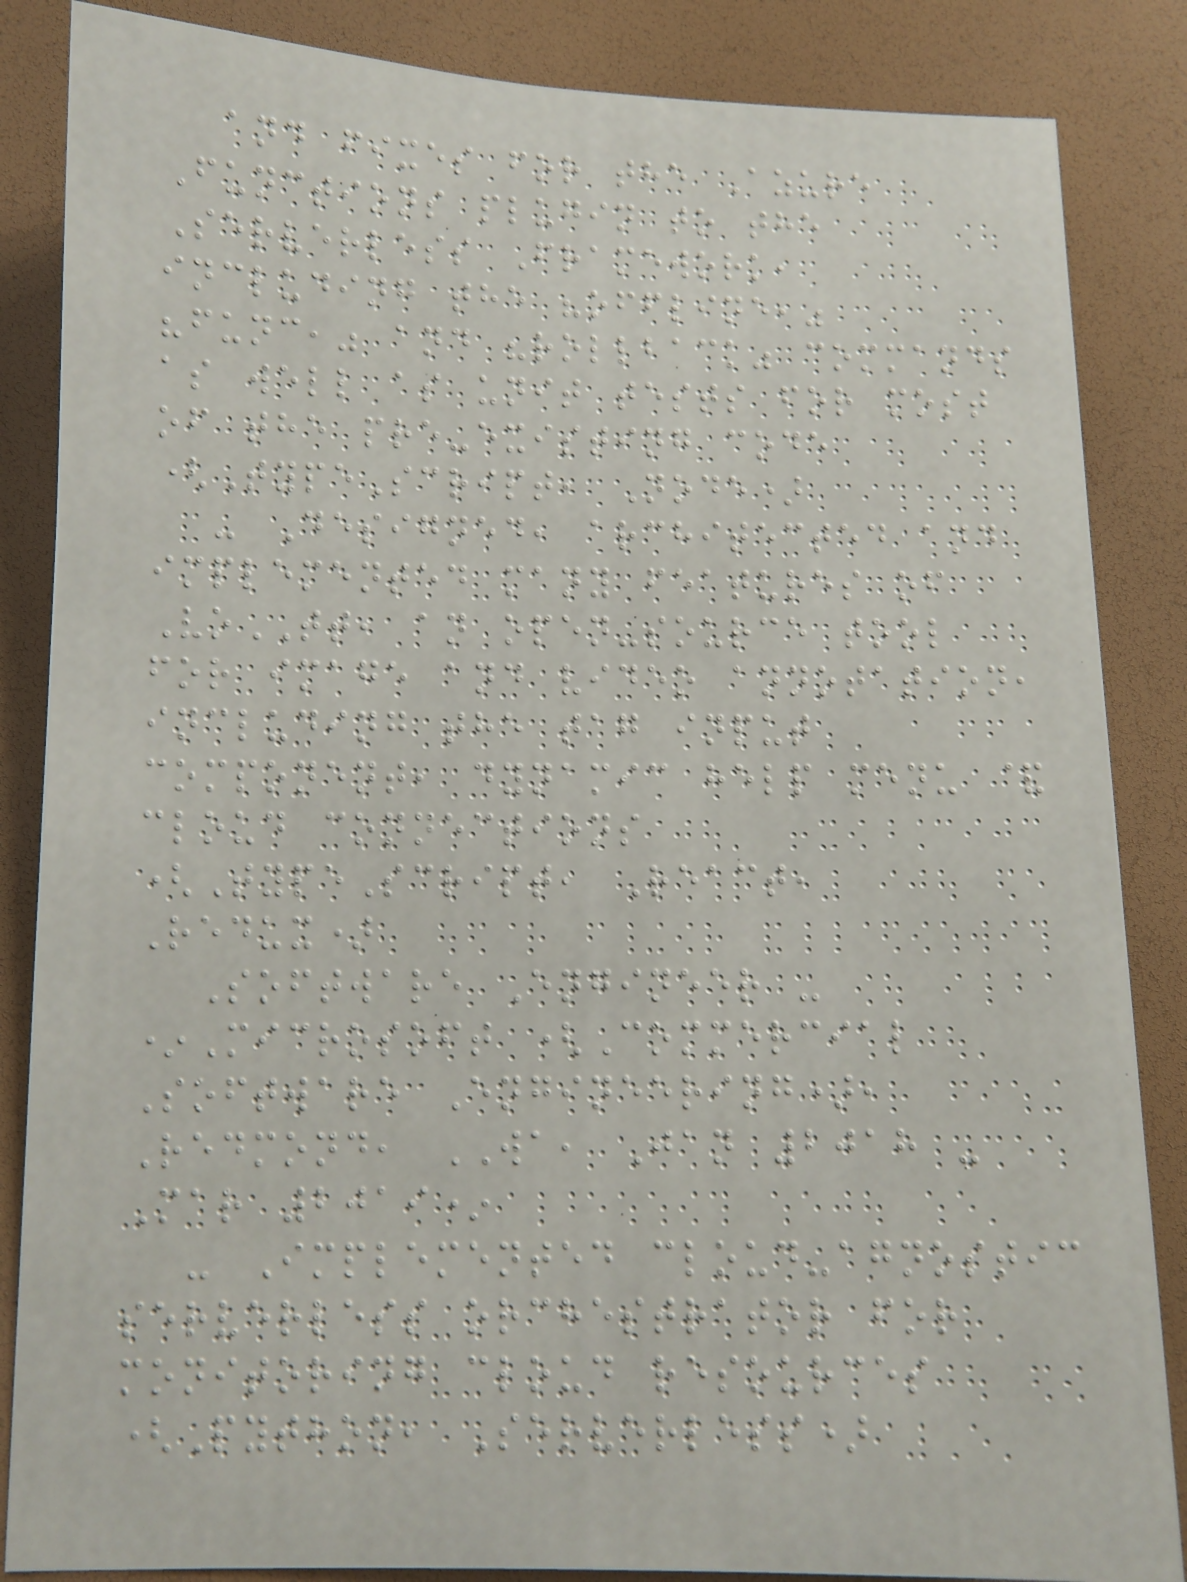and fixes for the Azure
Functions plugin to the
Serverless Framework,
including the "offline,"
"func," and "rollback" commands
as well as unit tests for most
of the pre-existing code
(TypeScript, Node)
- Designed, architected and
implemented many features of
VoTT, an open-source tool
for image and video annotation,
including the tag input
component, dynamic help menu &
cloud connections
(TypeScript, React,
Redux)
Software Engineer -
*Microsoft (Commercial
Software Engineering),
Redmond, WA, Jan 2018 -
Mar 2019*
- Implemented cloud-agnostic
serverless orchestrator for
monitoring cloud resources
(Python, Serverless)
